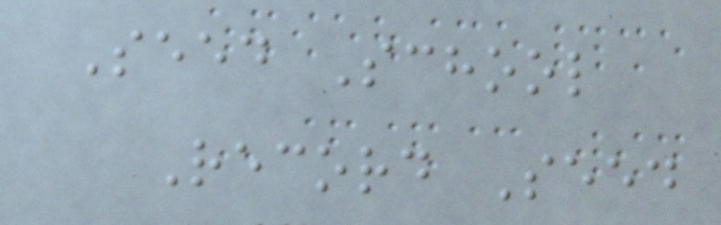Seed School
Record Seed
